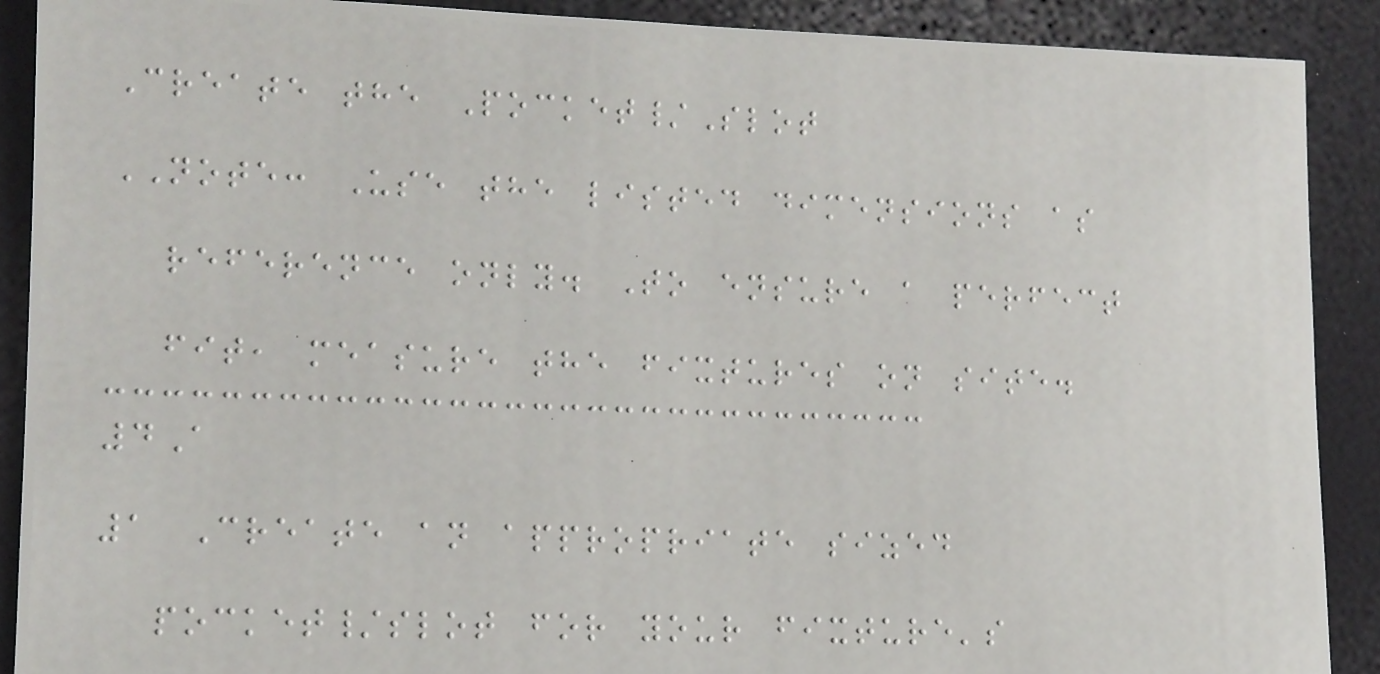Create the Pocket/Slot
NOTE: Use the listed dimensions as
reference only. To ensure a perfect
fit, measure the fixtures on site.
4A
1 Create an appropriate sized
pocket/slot for your fixture's
